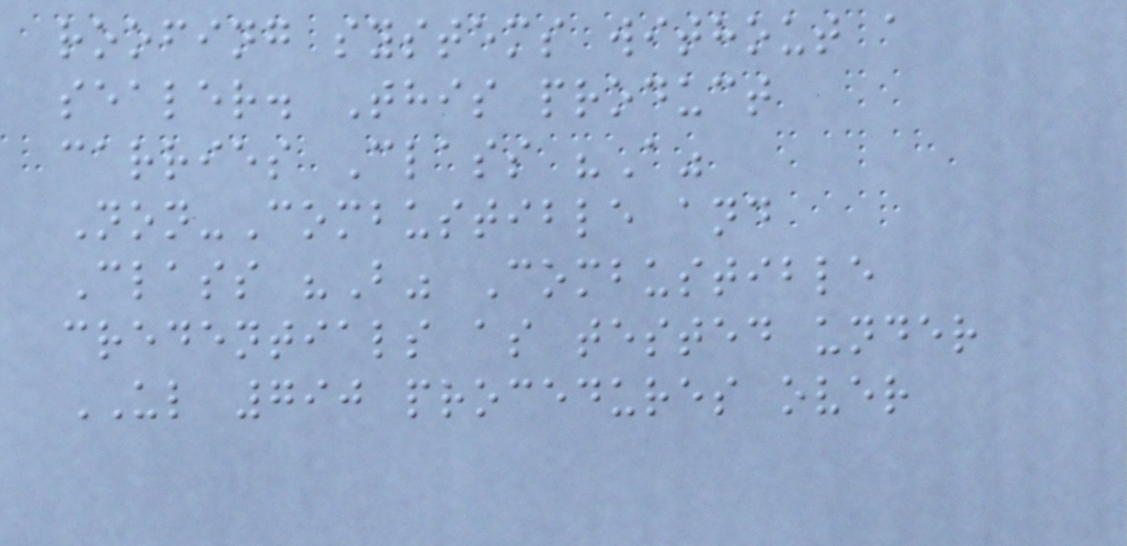roofing systems without a
sealer. This product
carries Class "A"
Non-Combustible and
Class "B" Combustible
credentials as tested under
UL 790 procedures over
